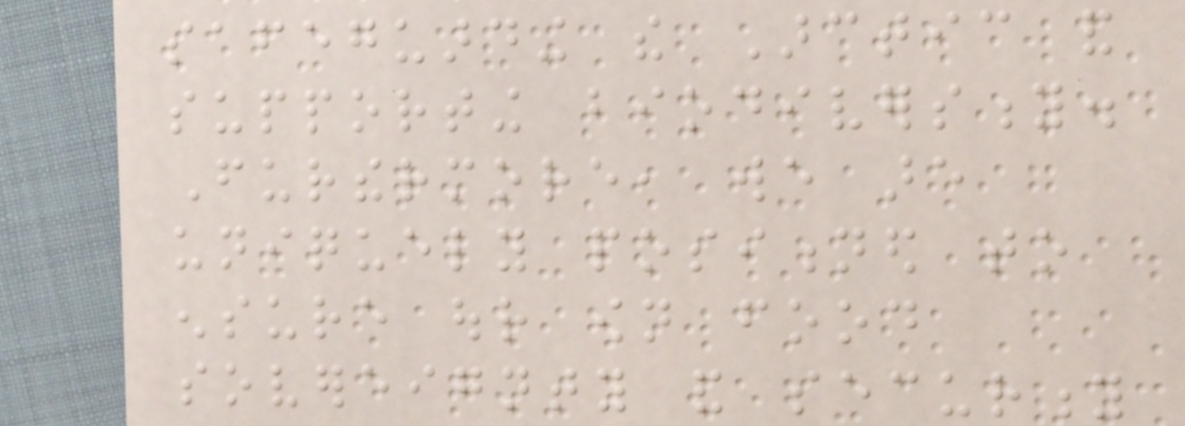safeguarding the Arctic and
supporting biodiversity.
Furthermore, we are
uniquely positioned to
ensure our own food
sovereignty and security
